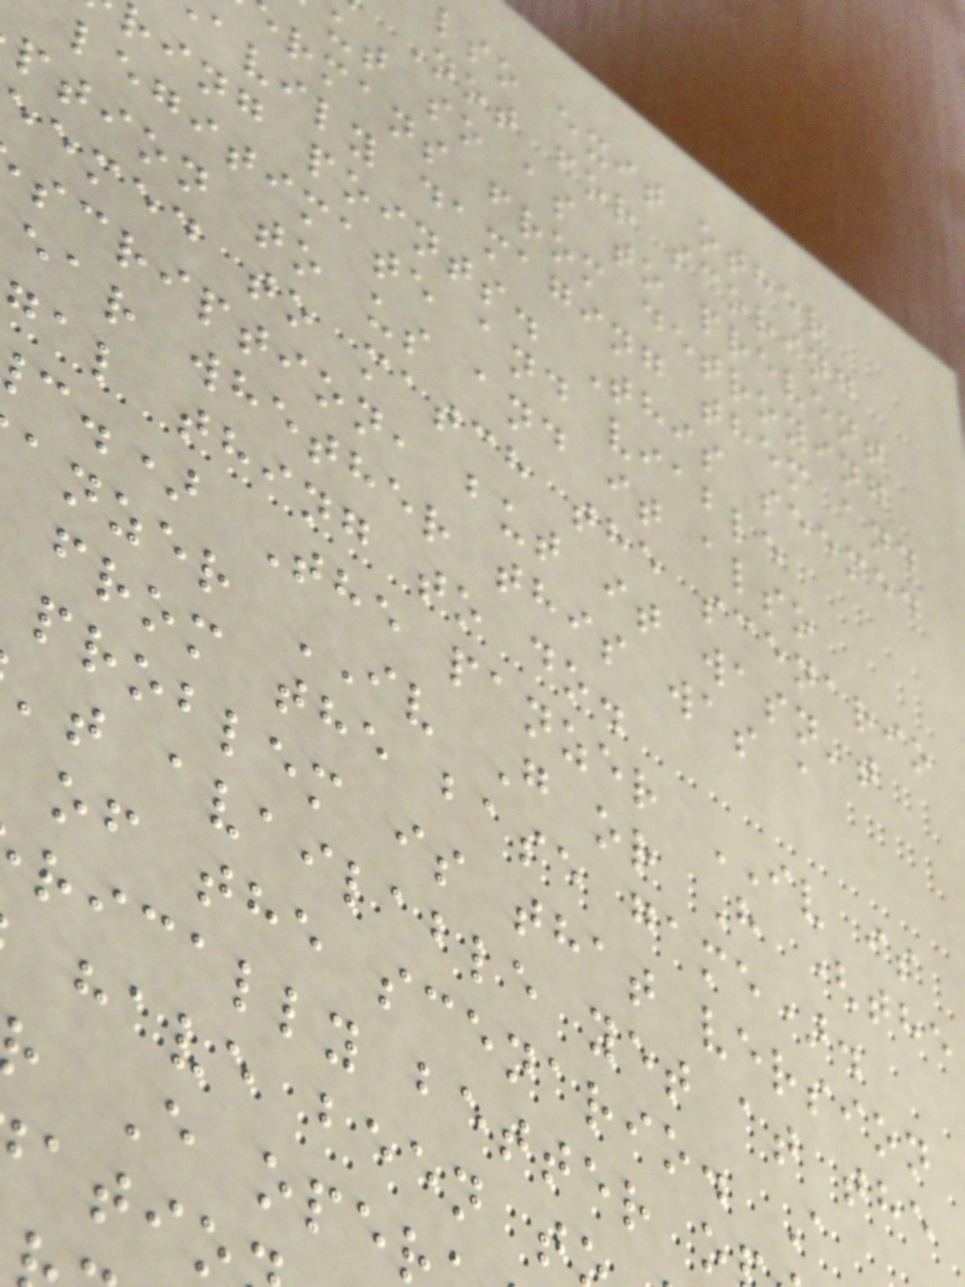lso exit other
Not for scoring
ut so as to prevent
rmans from detroying
avily damaging them and
ring points. This seemed
legitimate and viable
ption to us and it also
emed to match the scenario
scription, but it wasn't
ear whether this was a
gal thing to do.
c.) The panzer IV is
anzer IV G or H (the
from the base game).
problem is that version
't available yet at the
of the scenario. A
rically better o
have been t
